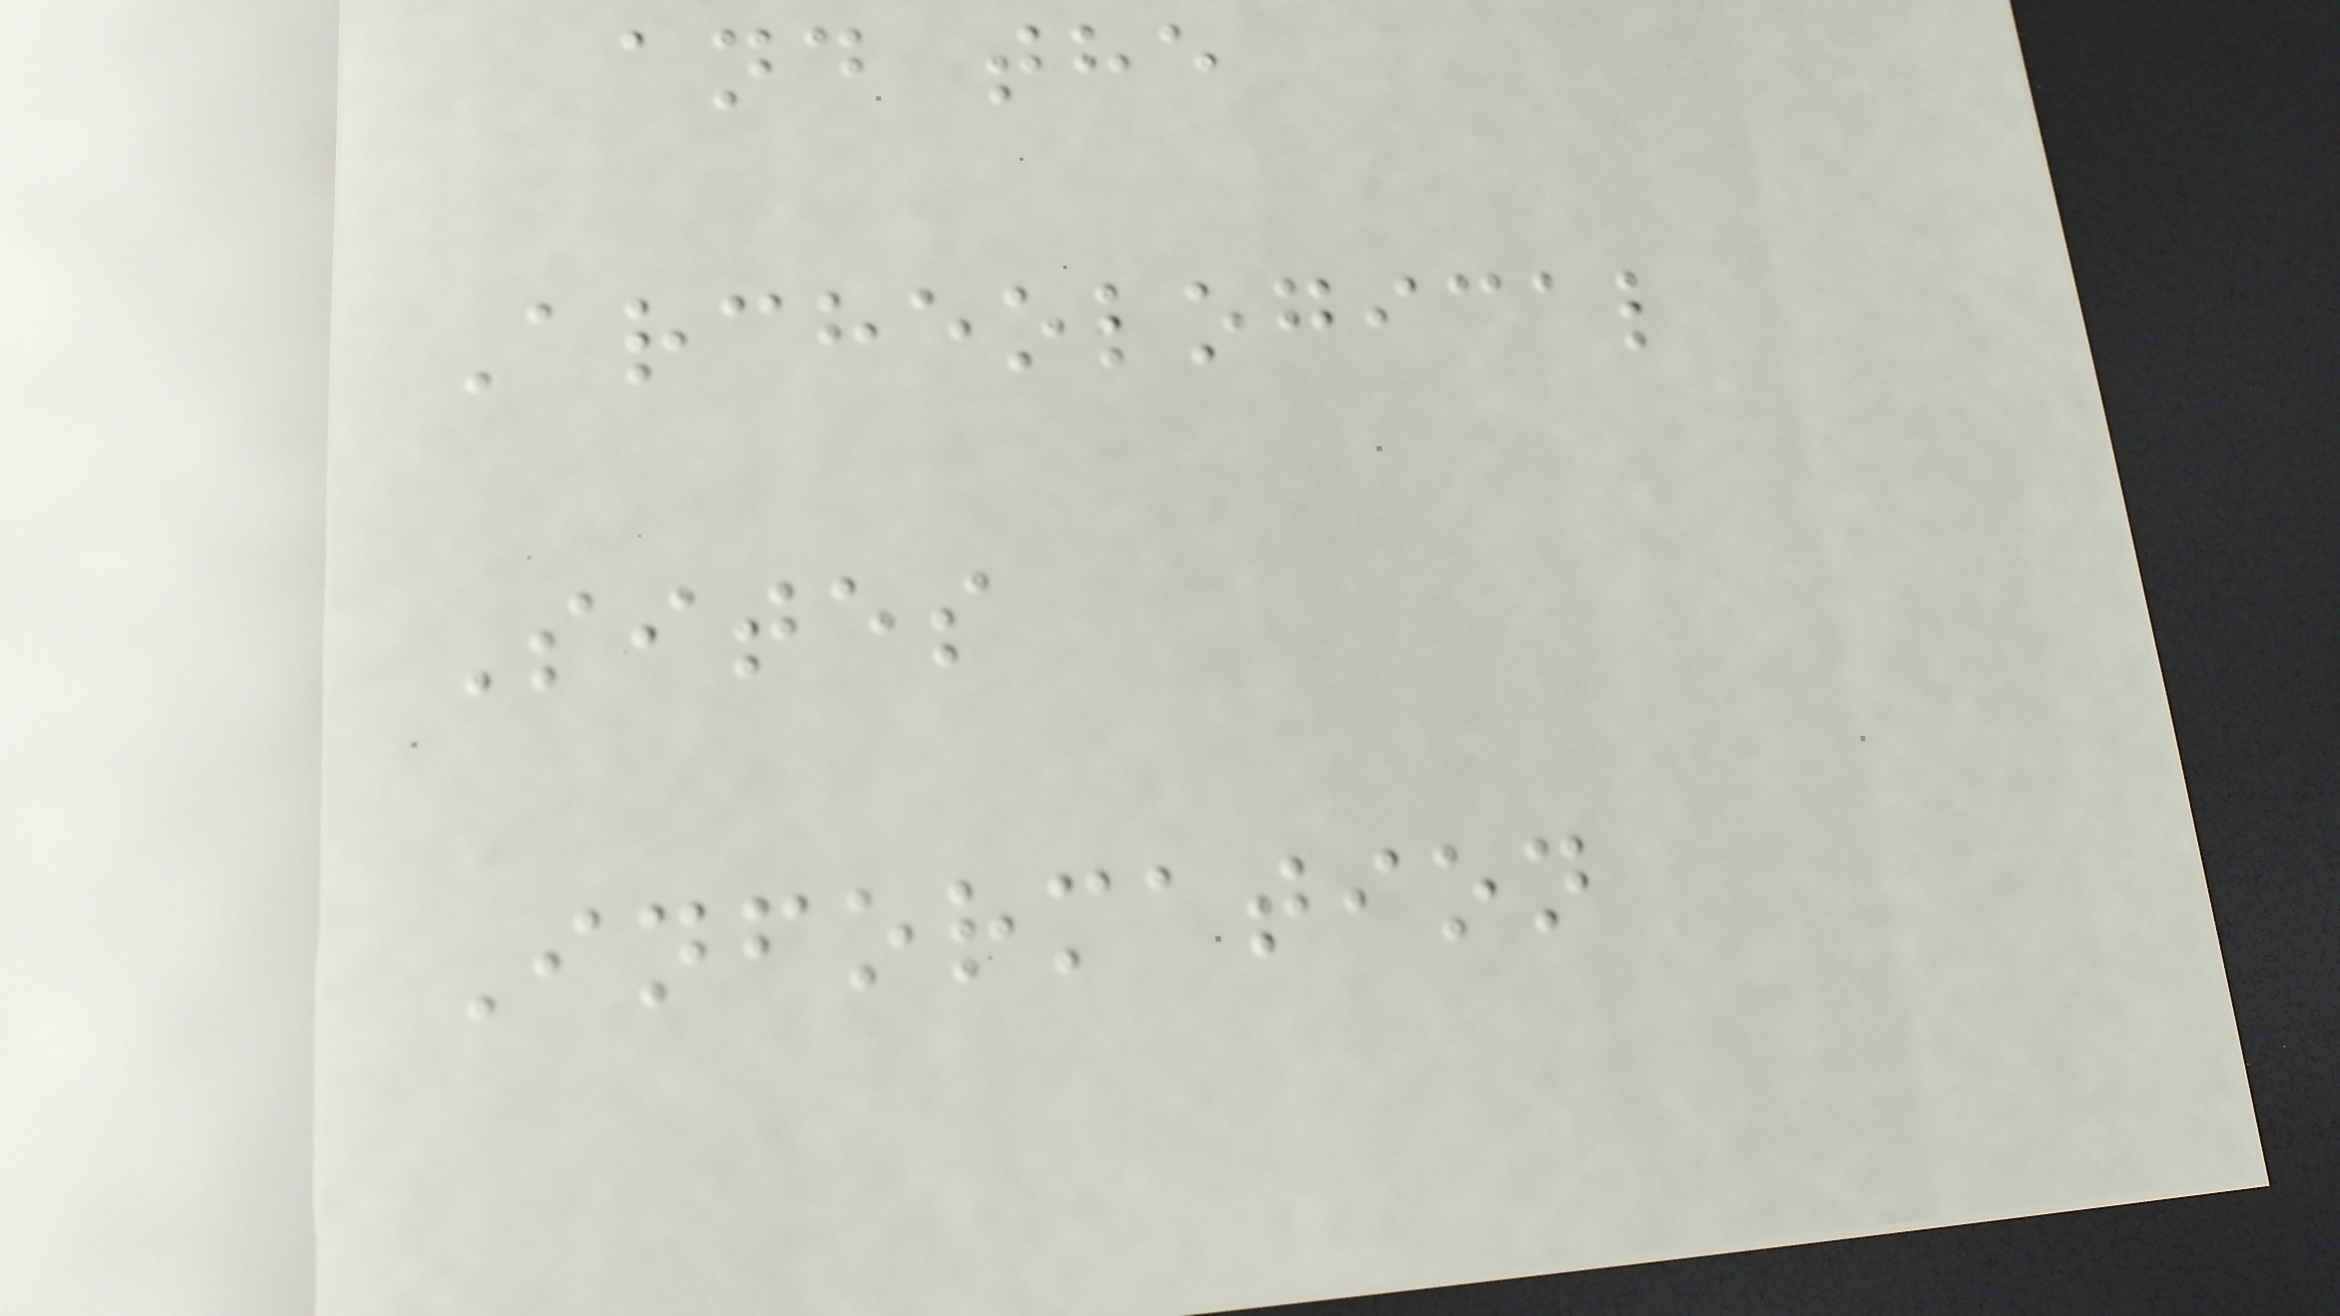and the
Archeological
Sites
Information
